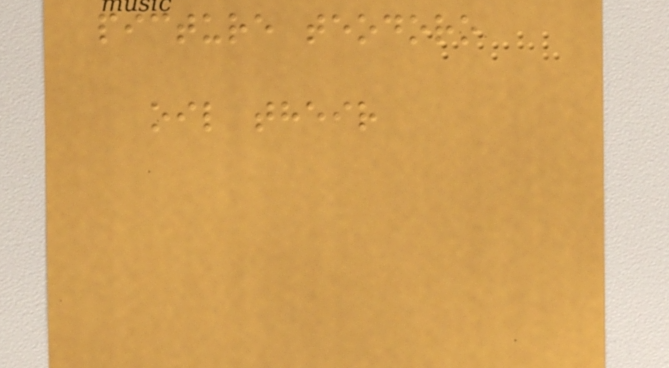picture teodoro
oil their
